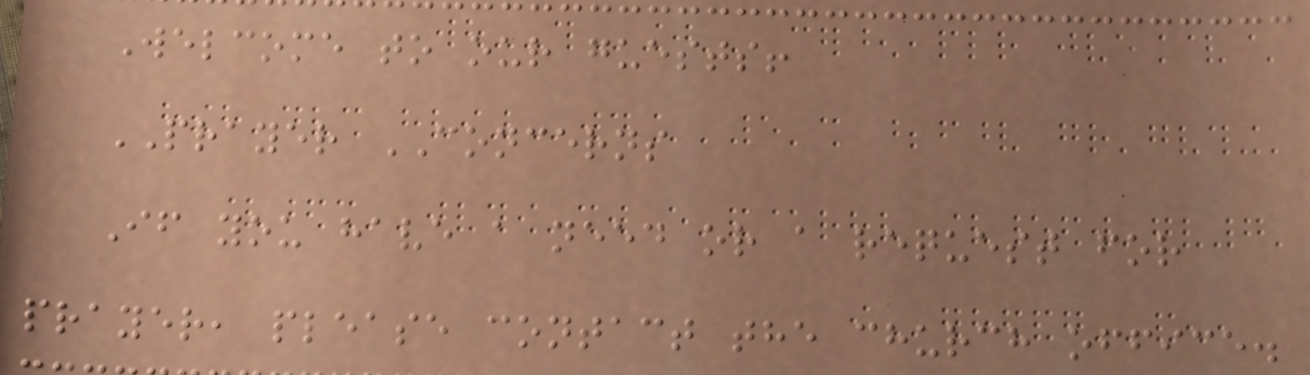Welcome to our guests!
PRAYER CONCERNS
If you have a need or a request for
prayer, please contact the church office.
